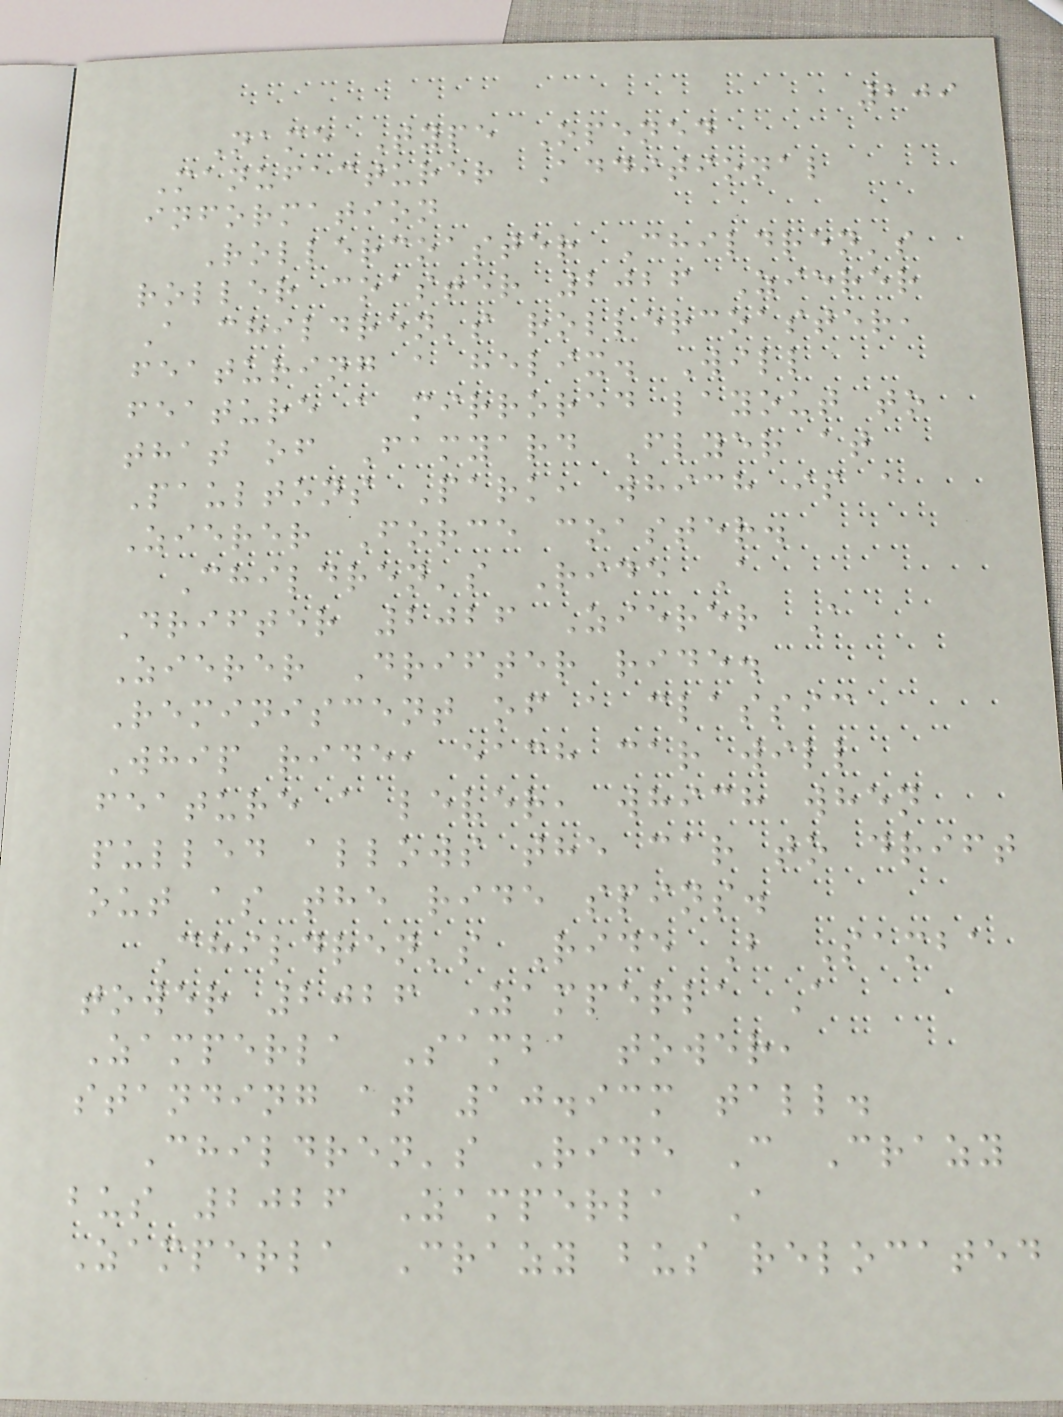209
Name Type Opened
Manufacturer Additional
information
Rollercoaster Children's
roller coaster 2026 Zierer
A children's rollercoaster,
featuring a helix. Will
feature a mirrored layout to
that of Famyard Flyer at
Paultons Park, which is a
Zierer Force coaster.
Children's Ride A
Drifter 2026 Zierer A
Zierer Drifter ride.
Reminiscent of a classic
Whip ride, each car will
feature a lever, which when
pulled allows the car to drift
out as the ride spins.
Children's Ride B Samba
tower 2026 Zamperla A
Zamperla Samba tower,
standing at 10.93m tall.
Children's Ride C Crazy
bus 2026 Zamperla A
Zamperla Crazy bus relocated
